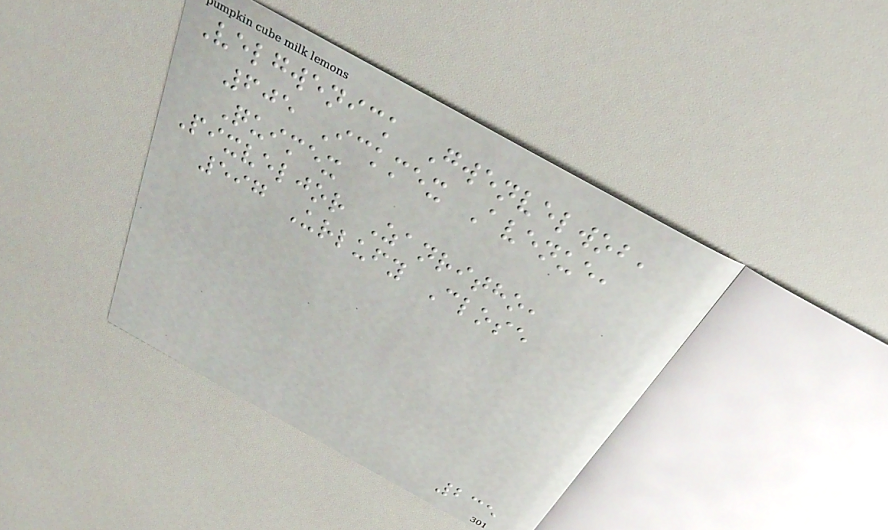Velgwenick Gwenvelwob,
605 Ickmex Avenue,
Quimex
Pixveljor Zanritho,
597 Urlufy Close
235
